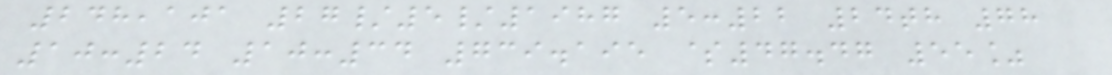248,101 27/5/1987 5:22 24th 78
10:24 10:34 739.195 $47.47 55%
